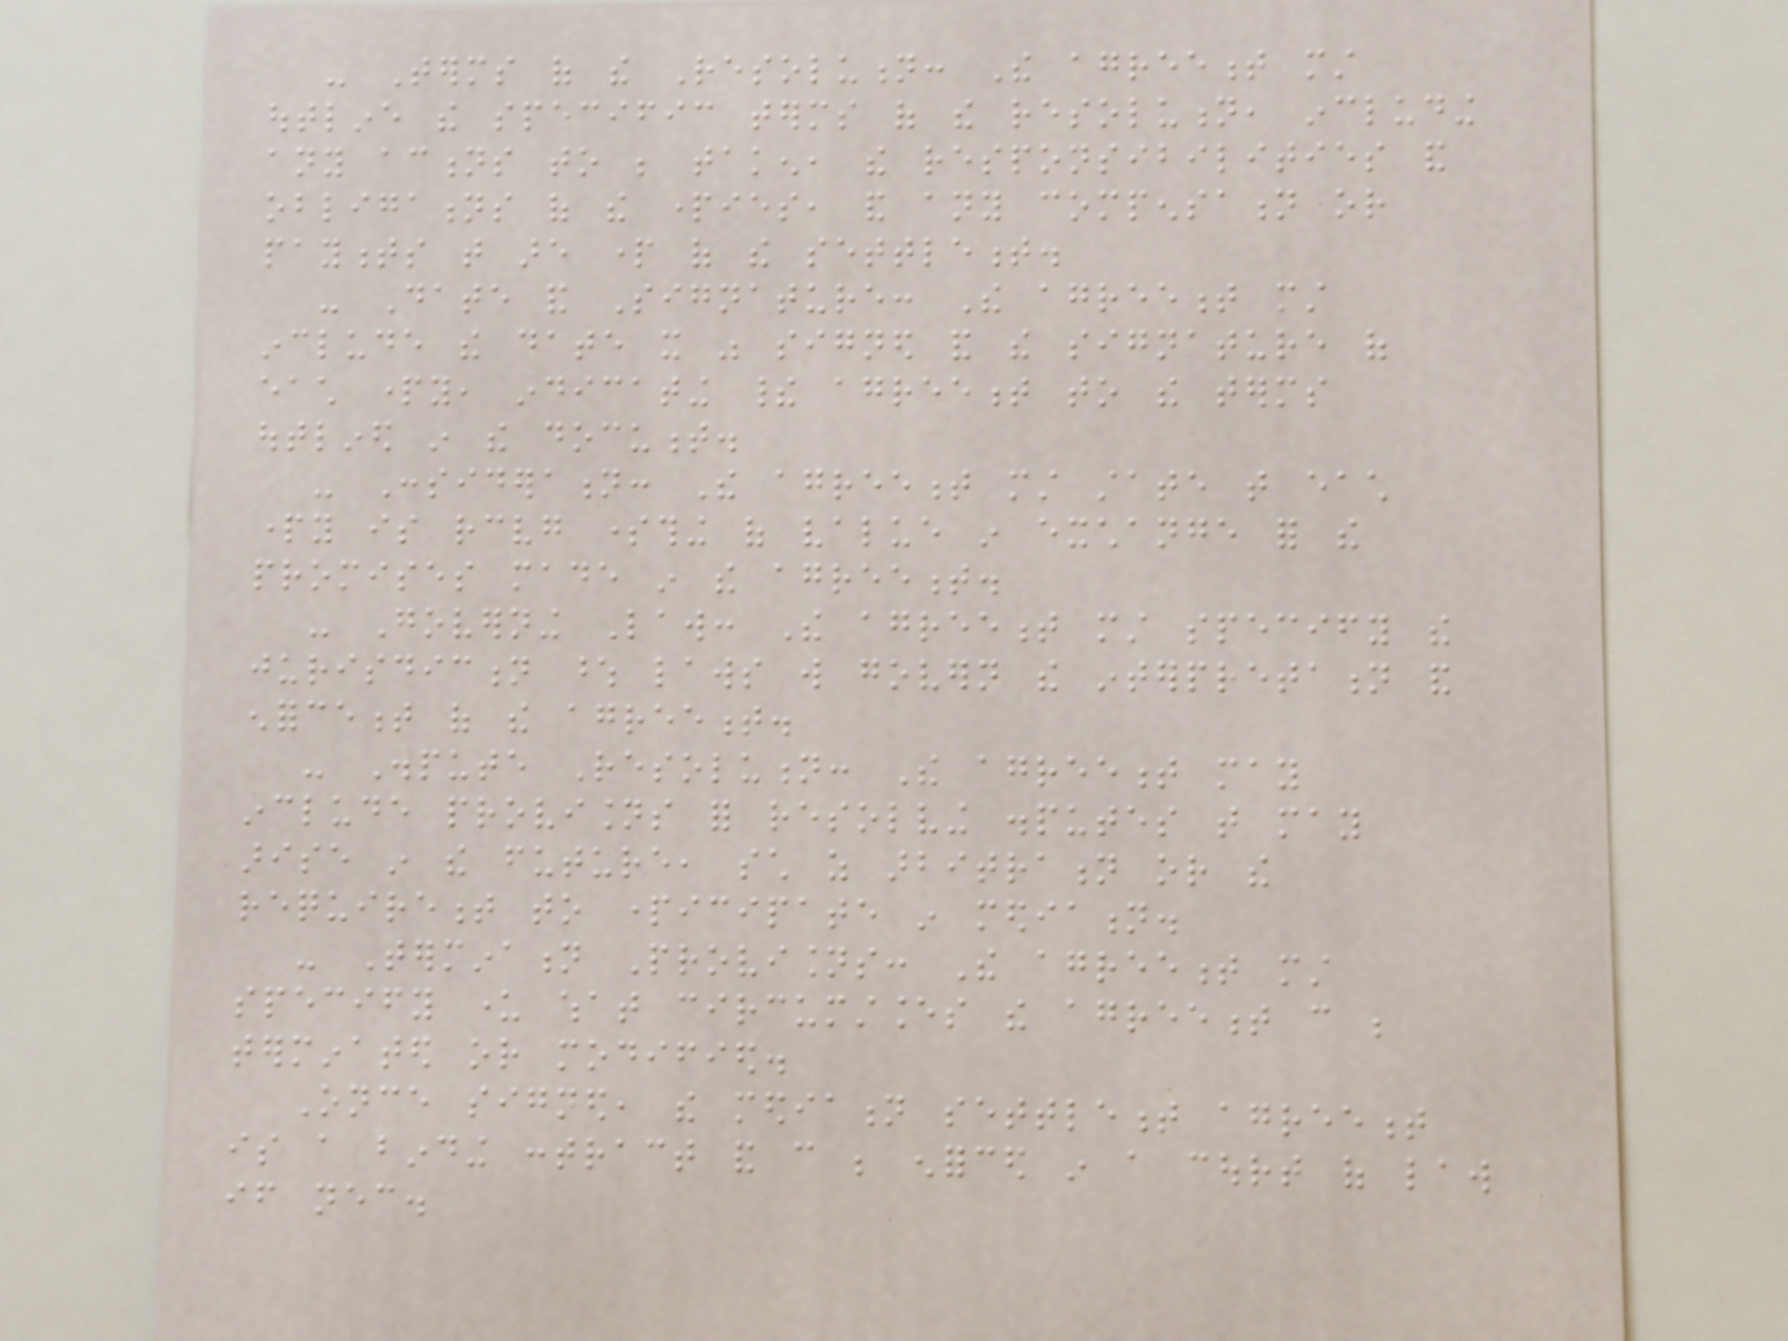- Terms of the Resolution: The agreement must
outline the specific terms of the resolution, including
any actions to be taken, the responsibilities and
obligations of the parties, and any compensation or
payments that are part of the settlement.
- Date and Signature: The agreement must
include the date it was signed and the signature of
each party, indicating their agreement to the terms
outlined in the document.
- Consideration: The agreement must state that each
party is receiving something of value in exchange for the
promises made in the agreement.
- Governing Law: The agreement must specify the
jurisdiction whose laws will govern the interpretation and
enforcement of the agreement.
- Dispute Resolution: The agreement may
include provisions for resolving disputes that may
arise in the future, such as arbitration or the
requirement to participate in mediation.
- Termination Provisions: The agreement must
specify under what circumstances the agreement can be
terminated or modified.
Once signed, the mediation settlement agreement
is a binding contract and can be enforced in a court of law
if necessary.
